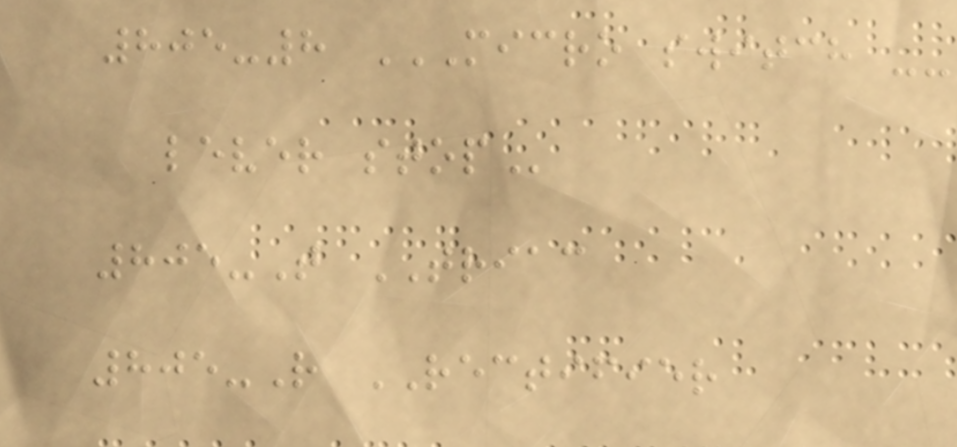805-8 MICRO SWITCH --
LEVER STOP
805-T TRIAC
805-R RECTIFIER
